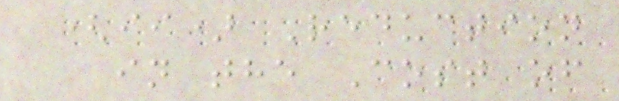(ii) Reduction
in the Cost of
